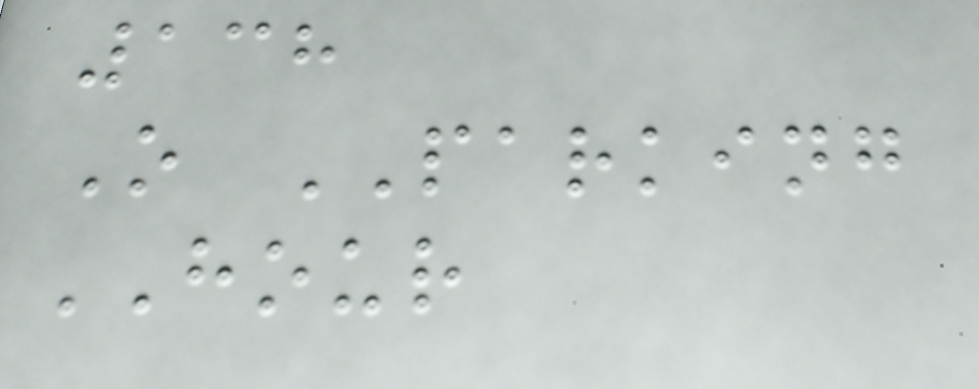138
O PARKING
HOUR
